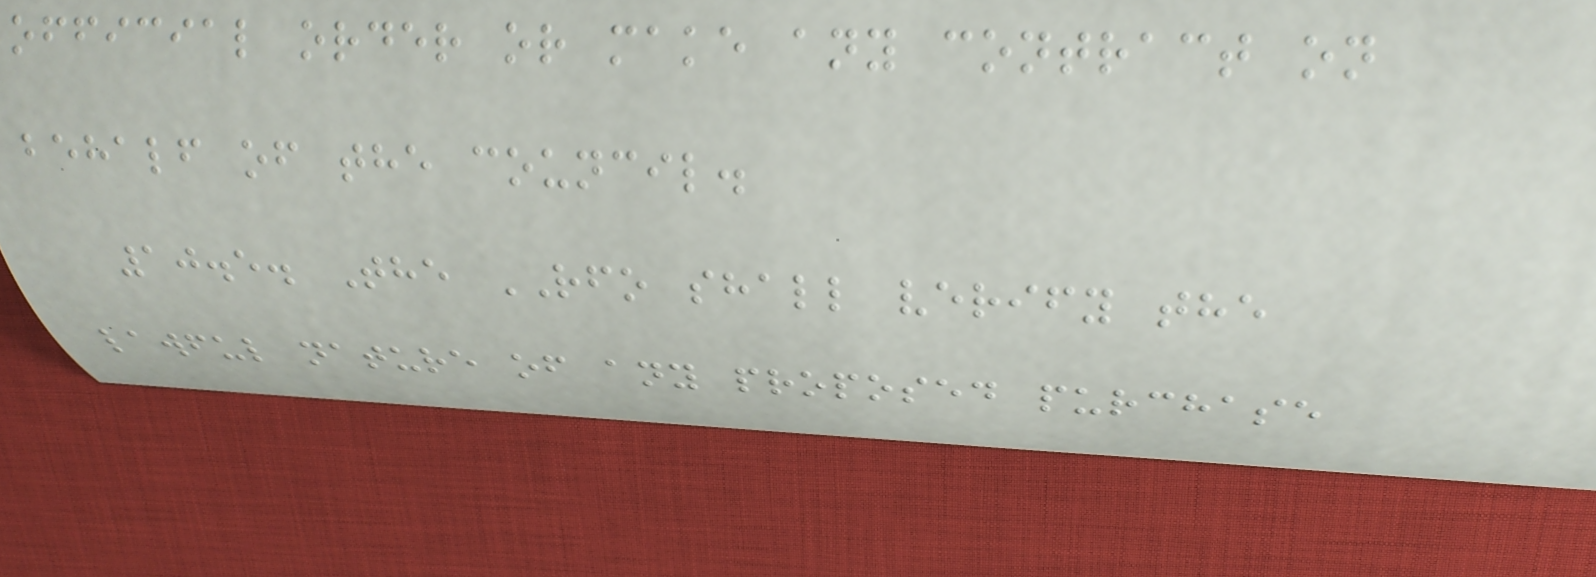official order or make any contract on
behalf of the council.
10.5. The RFO shall verify the
lawful nature of any proposed purchase
